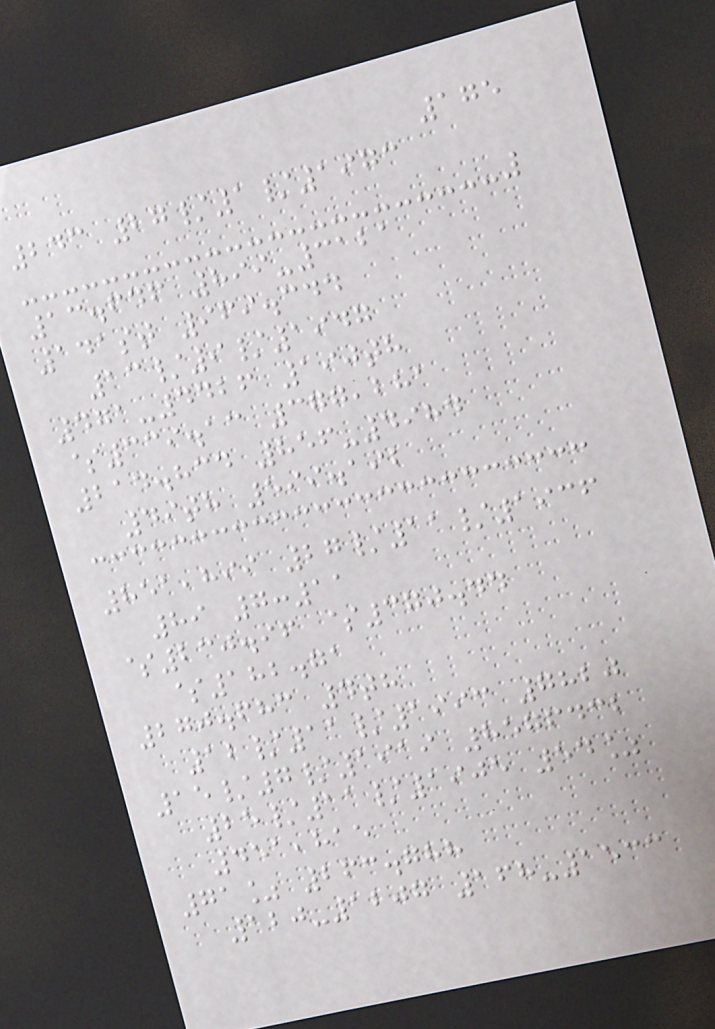175
243 27/1/1973
13.646 899-3121
141st 969.344
13/9/1947
471-4426 190th
$339.13 377,281
214.834 856-4984
49th 599.192
851,899 27/11/1936
89 7:11
$230.96 $370.44
$182.71
270.683 4th
12/11/1993 7820
15/7/1919 8576432
25/11/1905 54%
451,815
71% 263.788
120-1207 168-1533
